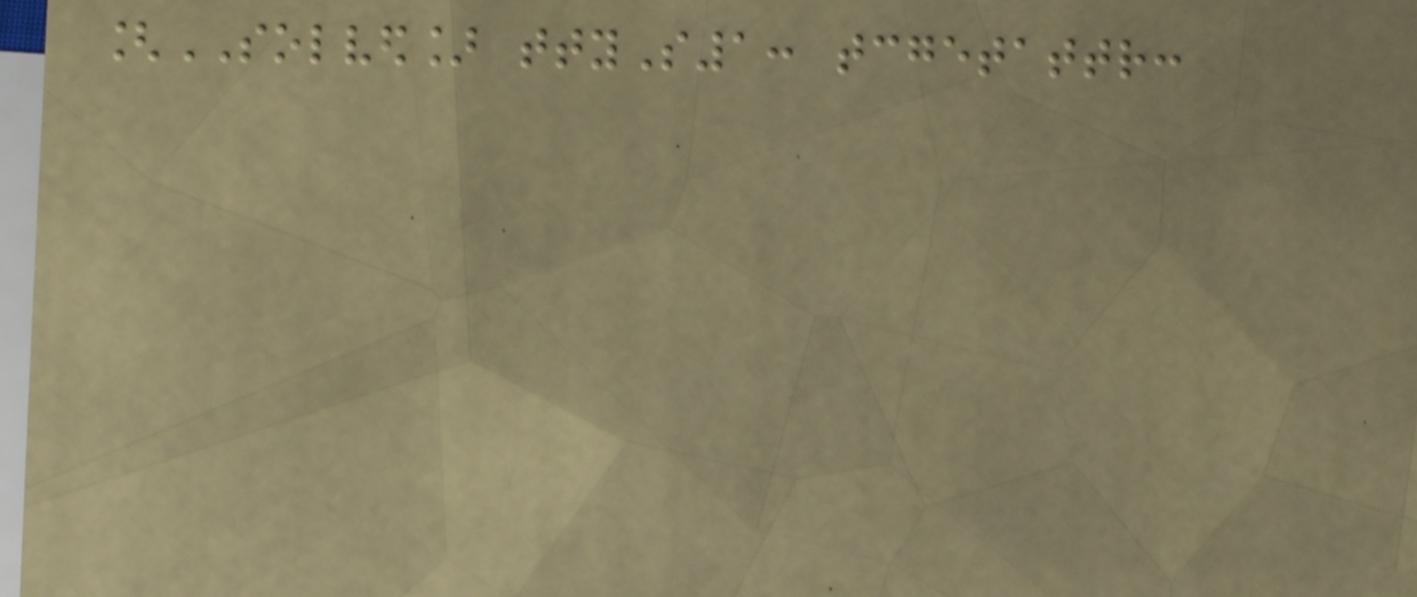[SOLVED] ttyS1: tcgetattr:
